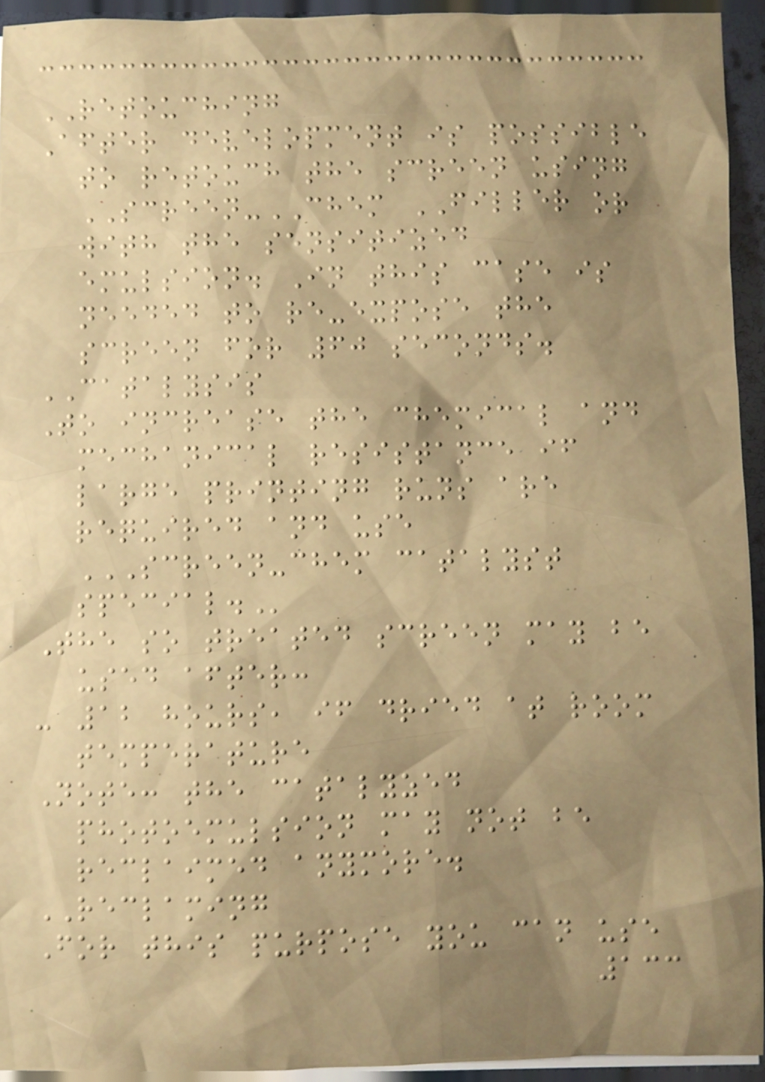RETOUCHING
After development is possible
to retouch the screen using
SCREEN-CHEM FILLER or
with the sensitized
emulsion. In this case is
needed to re-expose the
screen for 60 seconds.
CATALYSIS
To increase the chemical and
mechanical resistance if
large printing runs are
required and use
SCREEN-CHEM CATALYST
SPECIAL.
The so treated screen may be
used after:
- 12 hours, if dried at room
temperature
Note: the catalyzed
photoemulsion may not be
reclaimed anymore.
RECLAMING
For this purpose you can use
133
